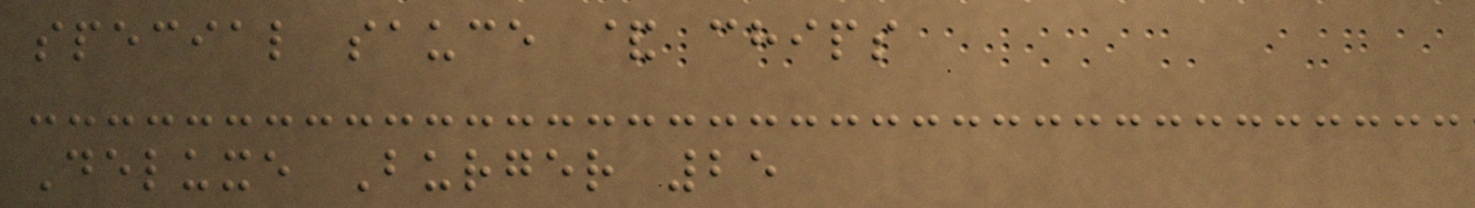special sauce & chips
Deluxe Burger 25
